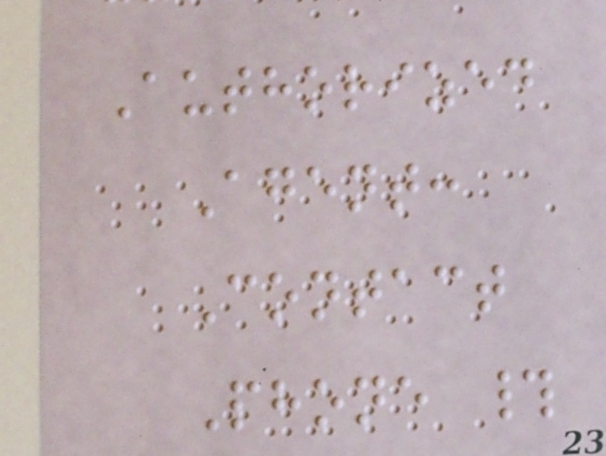Authorized
Agent:
Contact
Phone #
